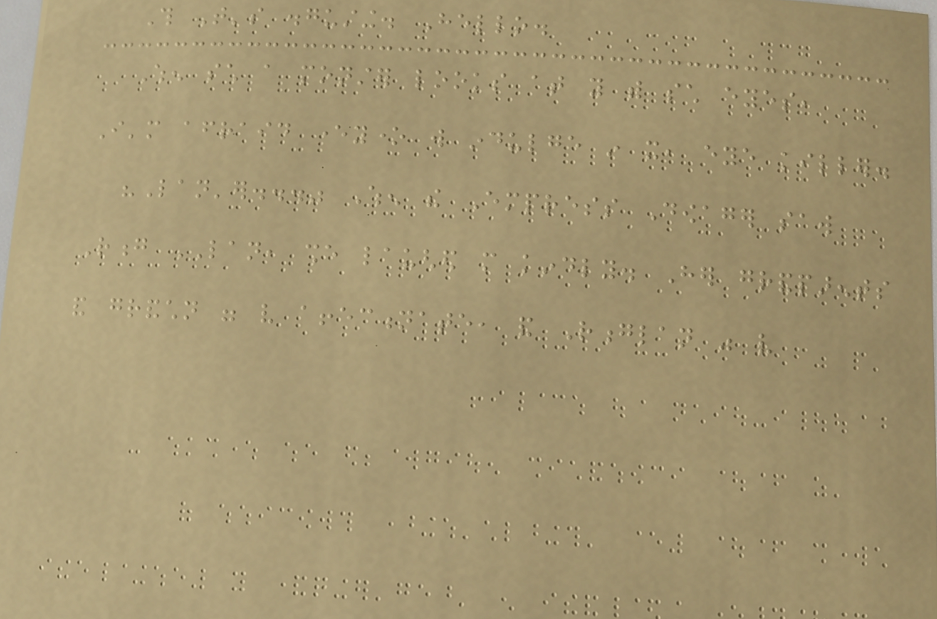This That's disgusting. Hello.
When such a monster looks at you with such eyes,
I'm afraid everyone will indulge in it, eye killer.
"Lan'er..." When the Empress Dowager saw
Rong LAN, she laughed more kindly. Her grandparents
and grandchildren were very affectionate, and Ronglan was very
